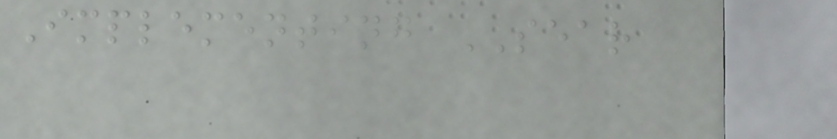Implementing SEAR
